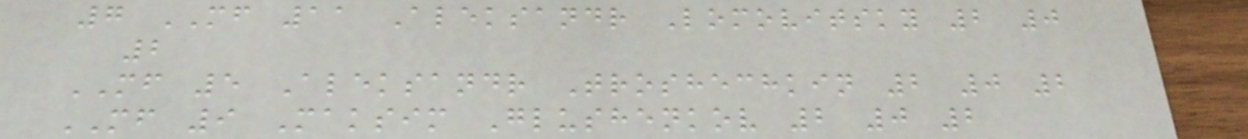7 MF 11 Aleksandr Lomovitsky 2 0
2
MF 5 Aleksandr Troshechkin 2 0 2
MF 9 Maksim Glushenkov 2 0 2
